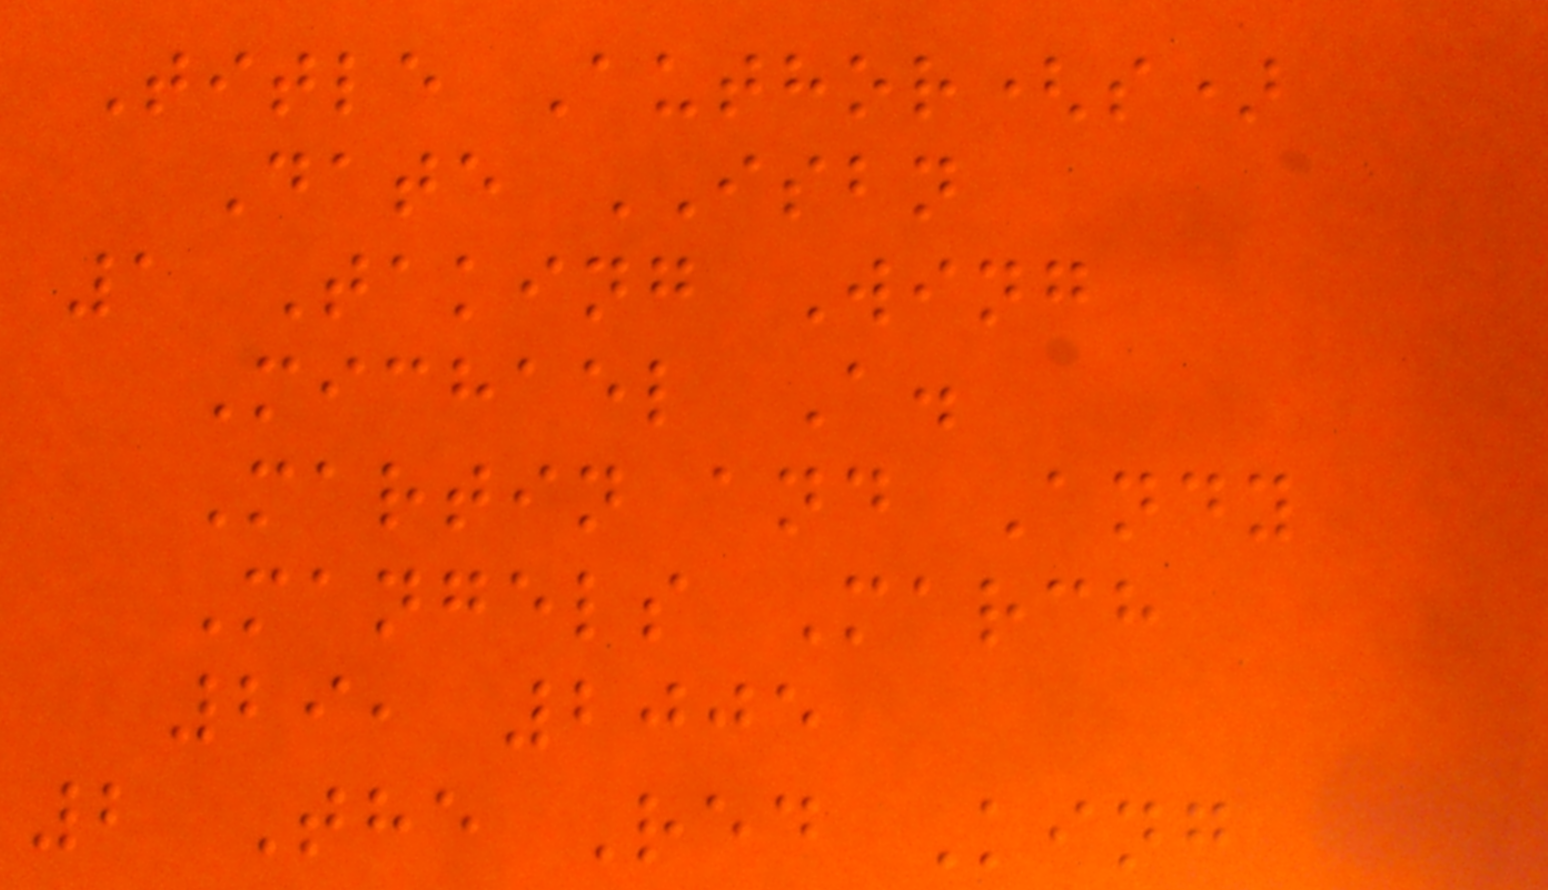Title Author(s)
Date ISBN
1 Taking Wing
Michael A.
Martin and Andy
Mangels March
29, 2005
2 The Red King
